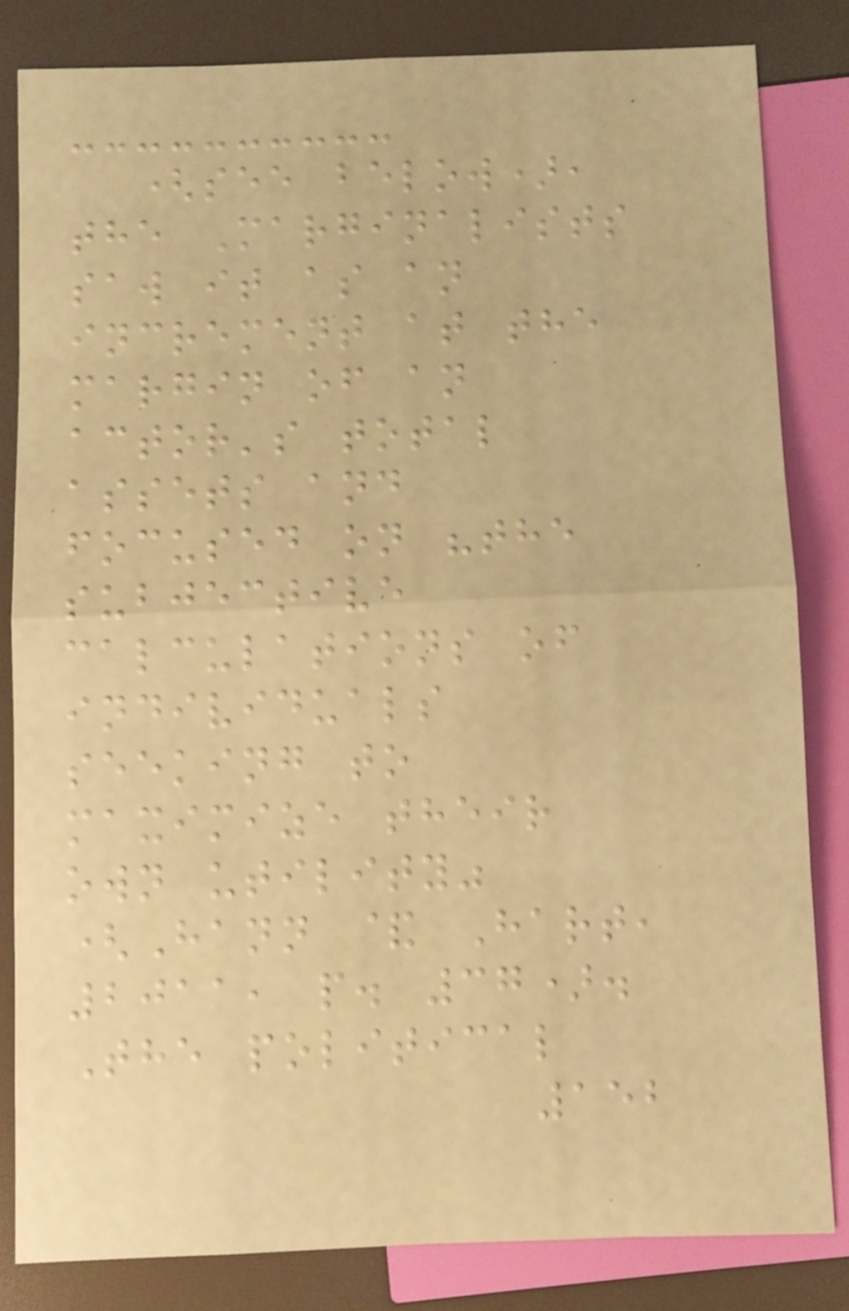(see below),
the Marginalists
saw it as an
increment at the
margin of an
actor's total
assets and
focused on "the
subjective
calculations of
individuals
seeking to
maximize their
own utility"
(Hann & Hart,
2011, p. 37).
The political
152
